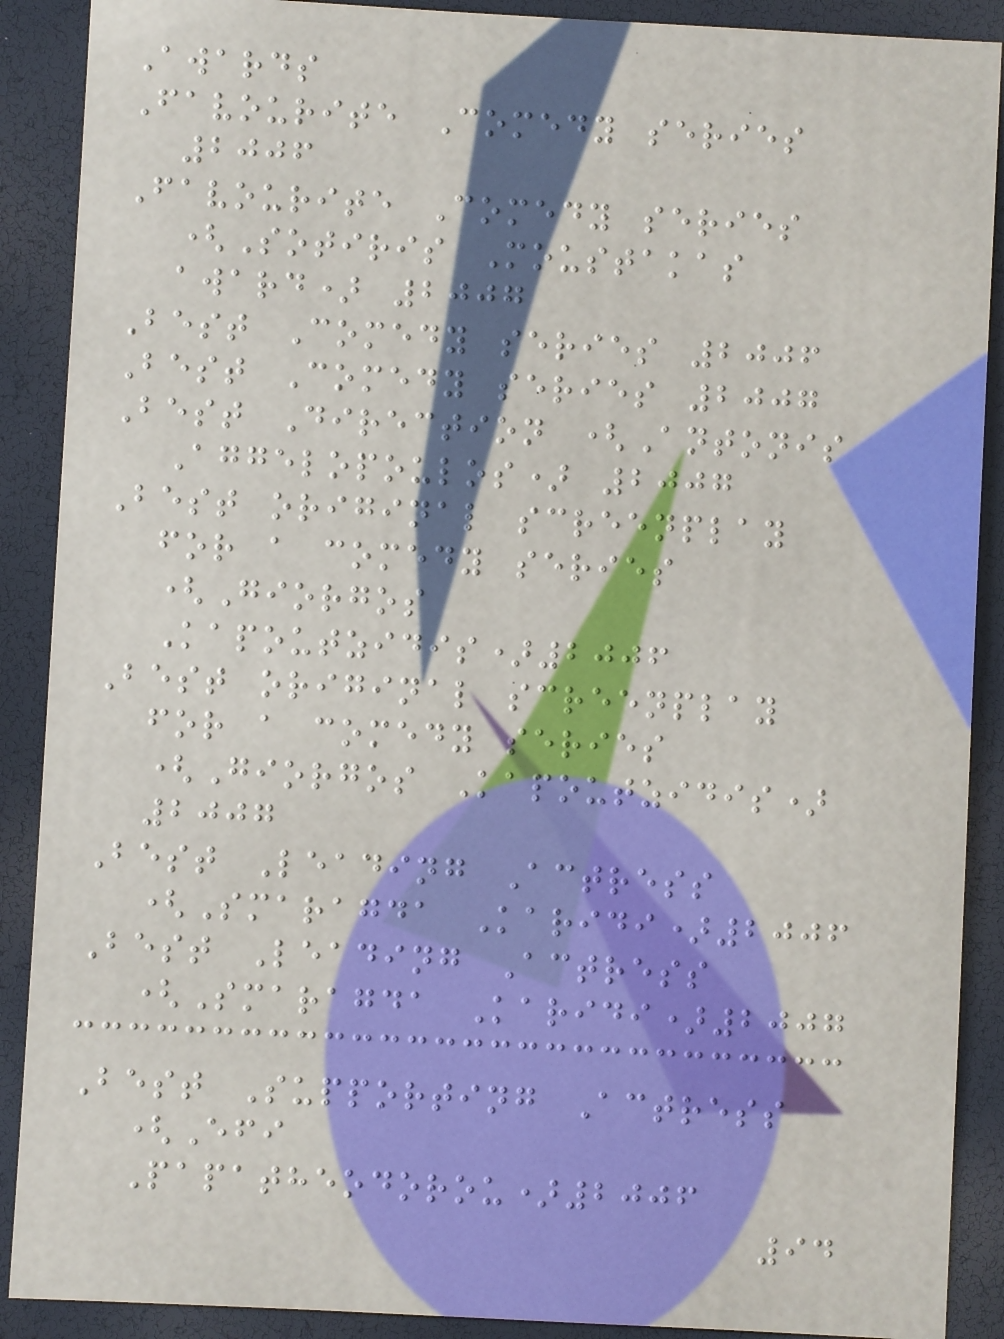Awards
Favourite Comedy series
2006
Favourite Comedy series
(Sotiris Moustakas
award) 2007
Best Comedy series 2006
Best Comedy series 2007
Best Direction (Antonis
Aggelopoulos) 2007
Best original screenplay
for a comedy series
(Giorgos
Kapoutzidis)2006
Best original screenplay
for a comedy series
(Giorgos Kapoutzidis)
2007
Best Leading Actress
(Smaragda Karidi)2006
Best Leading Actress
(Smaragda Karidi)2007
Best Supporting Actress
(Efi
Papatheodorou)2006
94
